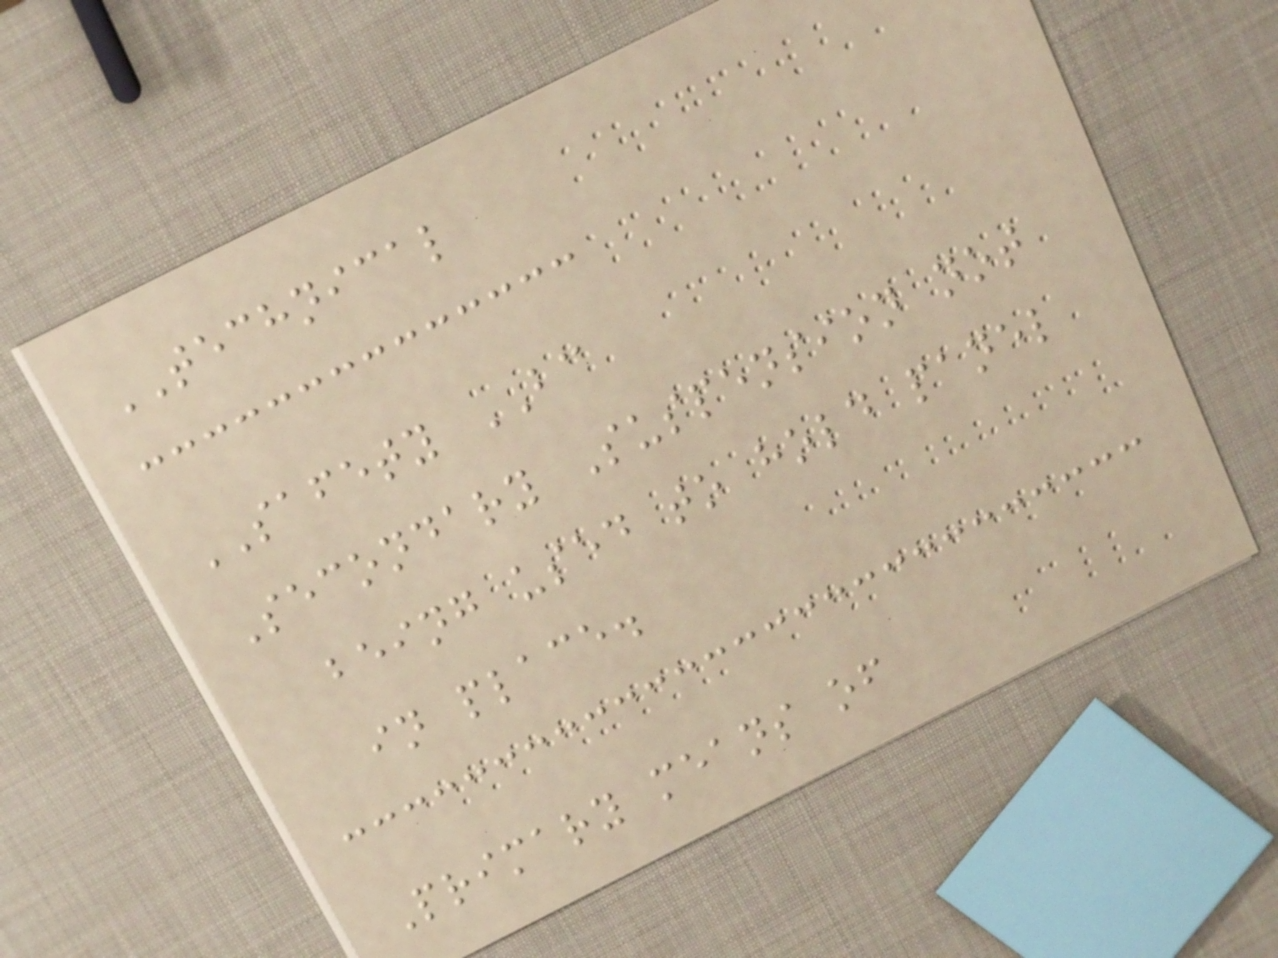TECHNICAL
SAFETY BC
Secondary Suspension not
being used to hold panel
in place.
Primary means of
